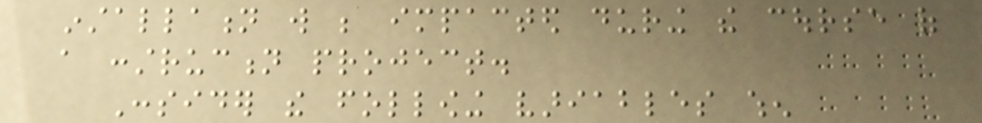installation will be impacted during the course of
a construction project.
Consider the following variables when
